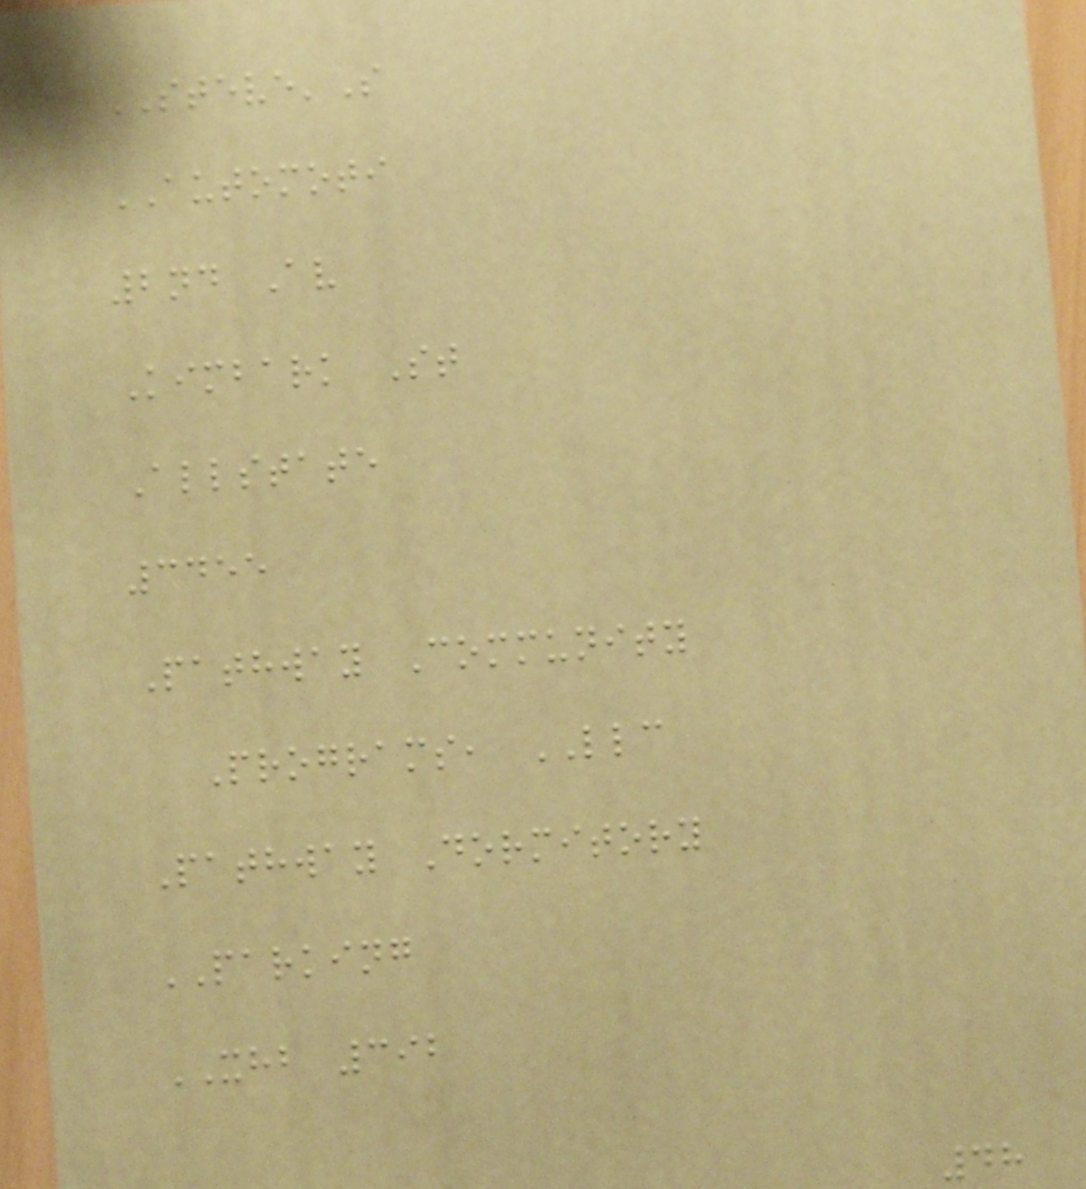STEVE'S
AUTOMOTI
2nd Av
Kimbark St
Allstate
3455
Pathway Community
Programs, LLC
Pathway Dormitory
PARKING
XHB 392
48
